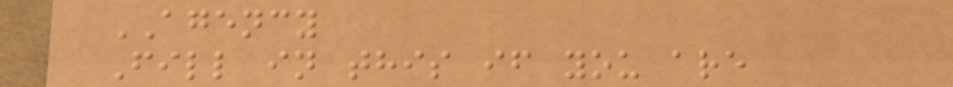AGENCY
Fill in this if you are
